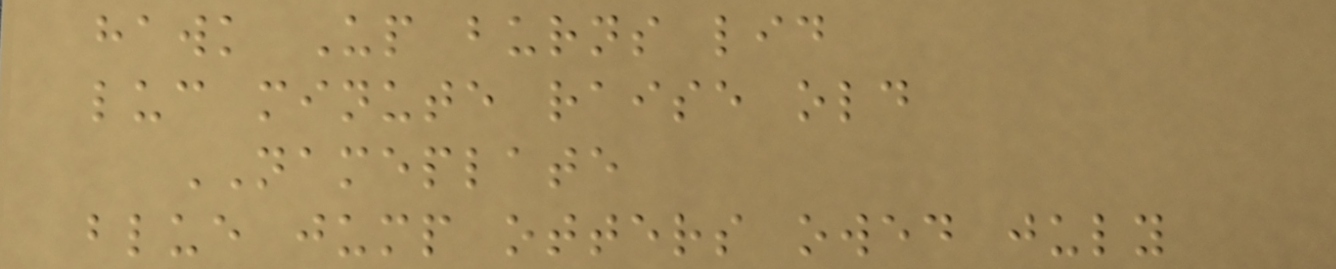hawk Up burns lid
luc minute raise old
NAMEPLATE
blue jump otters owed july
